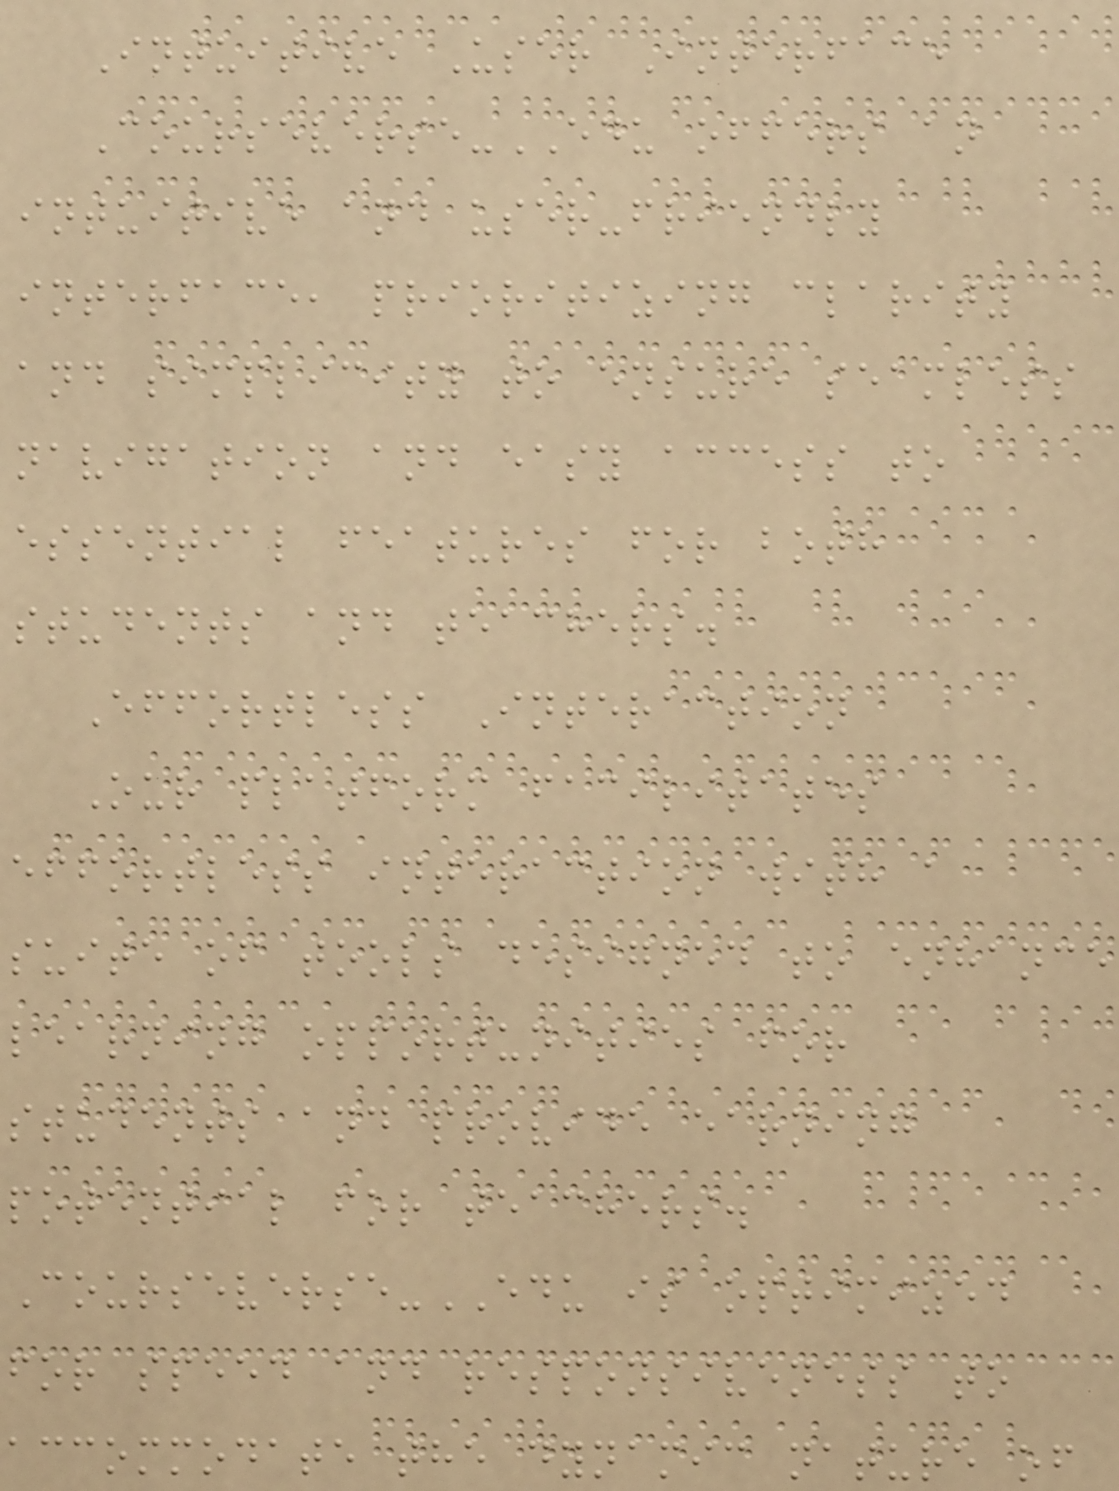Intuitive User Interface
Courseverse-EDU offers an
intuitive and user-friendly
interface, prioritizing clarity
and simplicity to ensure seamless
navigation and easy access to
essential features for both
students and teachers.
Effortless Interaction
Our platform facilitates
effortless interaction with a
suite of tools designed to enhance
learning opportunities for
students and provide earning
potential for teachers.
Courseverse-EDU is optimized
for speed and responsiveness to
accommodate the dynamic nature of
